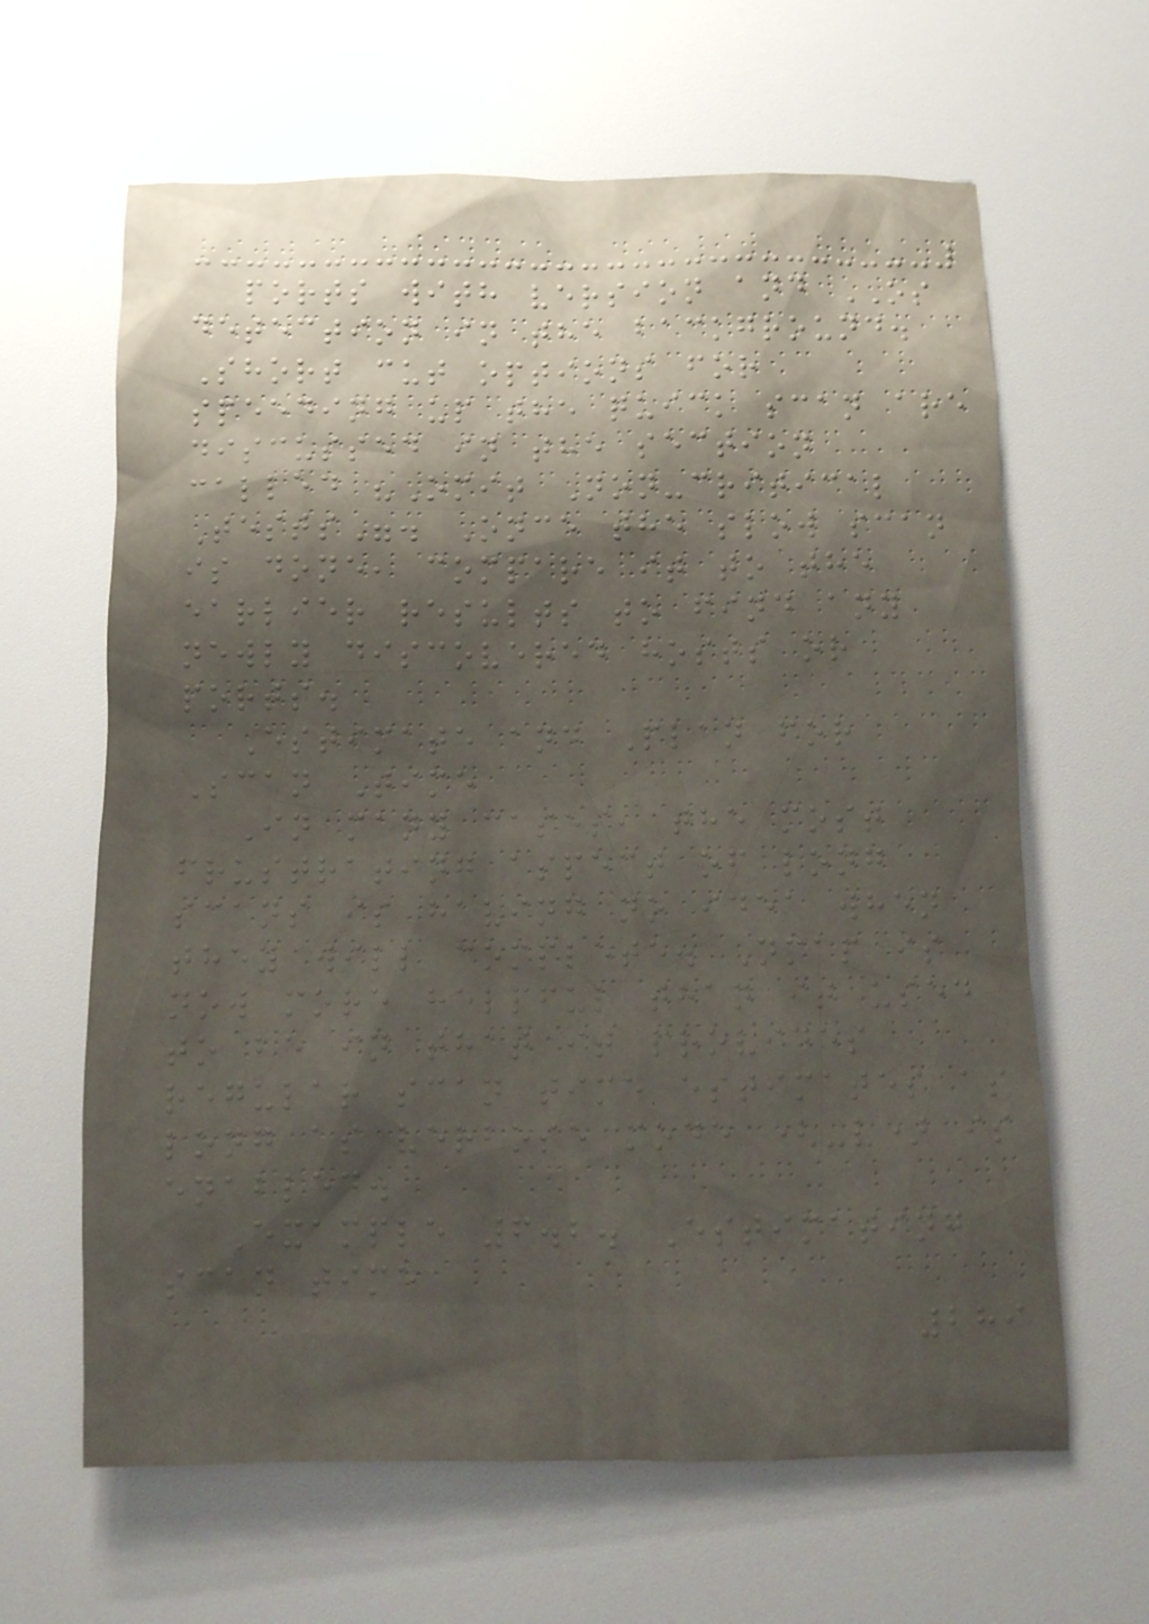ports with version and OS
detection in the background.
Short cut options for
speeding up the quick scan are
discussed in the section
called "Omit Non-critical
Tests". Once the slow scan
is done, compare it to the
earlier results to find any
newly discovered hosts or
ports.
Estimate and Plan for
Scan Time
In many cases, the most
frustrating aspect of long
scans is having no idea when
they will complete. Nmap is
now more helpful than it used
to be in that it provides
regular scan time estimates as
long as verbose mode (-v) is
enabled.
Example 6.2. Estimating
scan time
289
